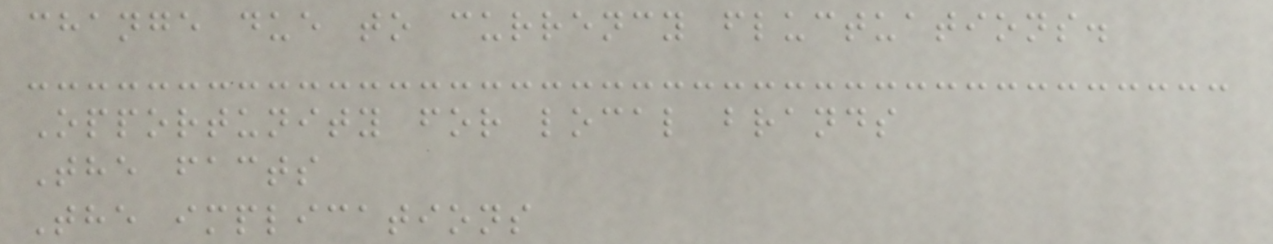change due to currency fluctuations.
Opportunity for local brands
The facts
The implications
